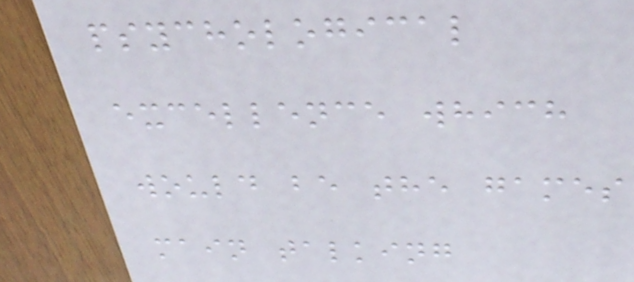psychological
excellence which
would be the games
main talking
